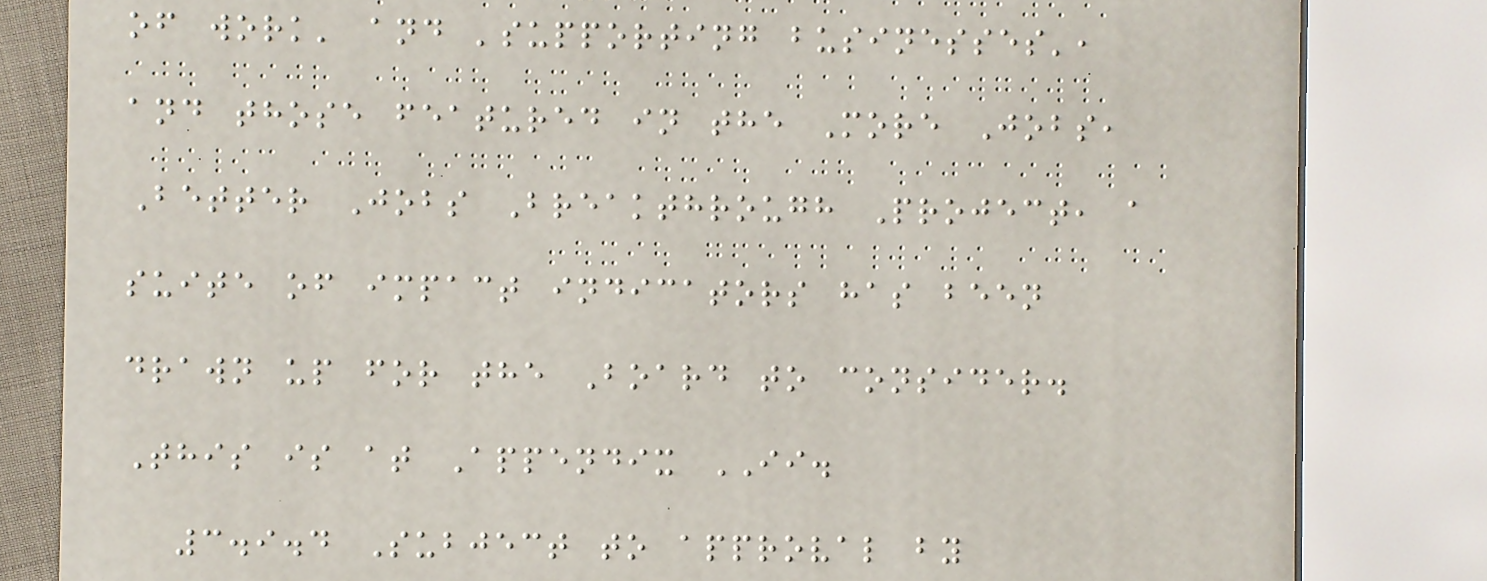of work' and 'supporting businesses',
and those featured in the More Jobs,
Better Jobs Breakthrough Project, a
suite of impact indicators has been
drawn up for the Board to consider.
This is at Appendix II.
3.9.4 Subject to approval by
